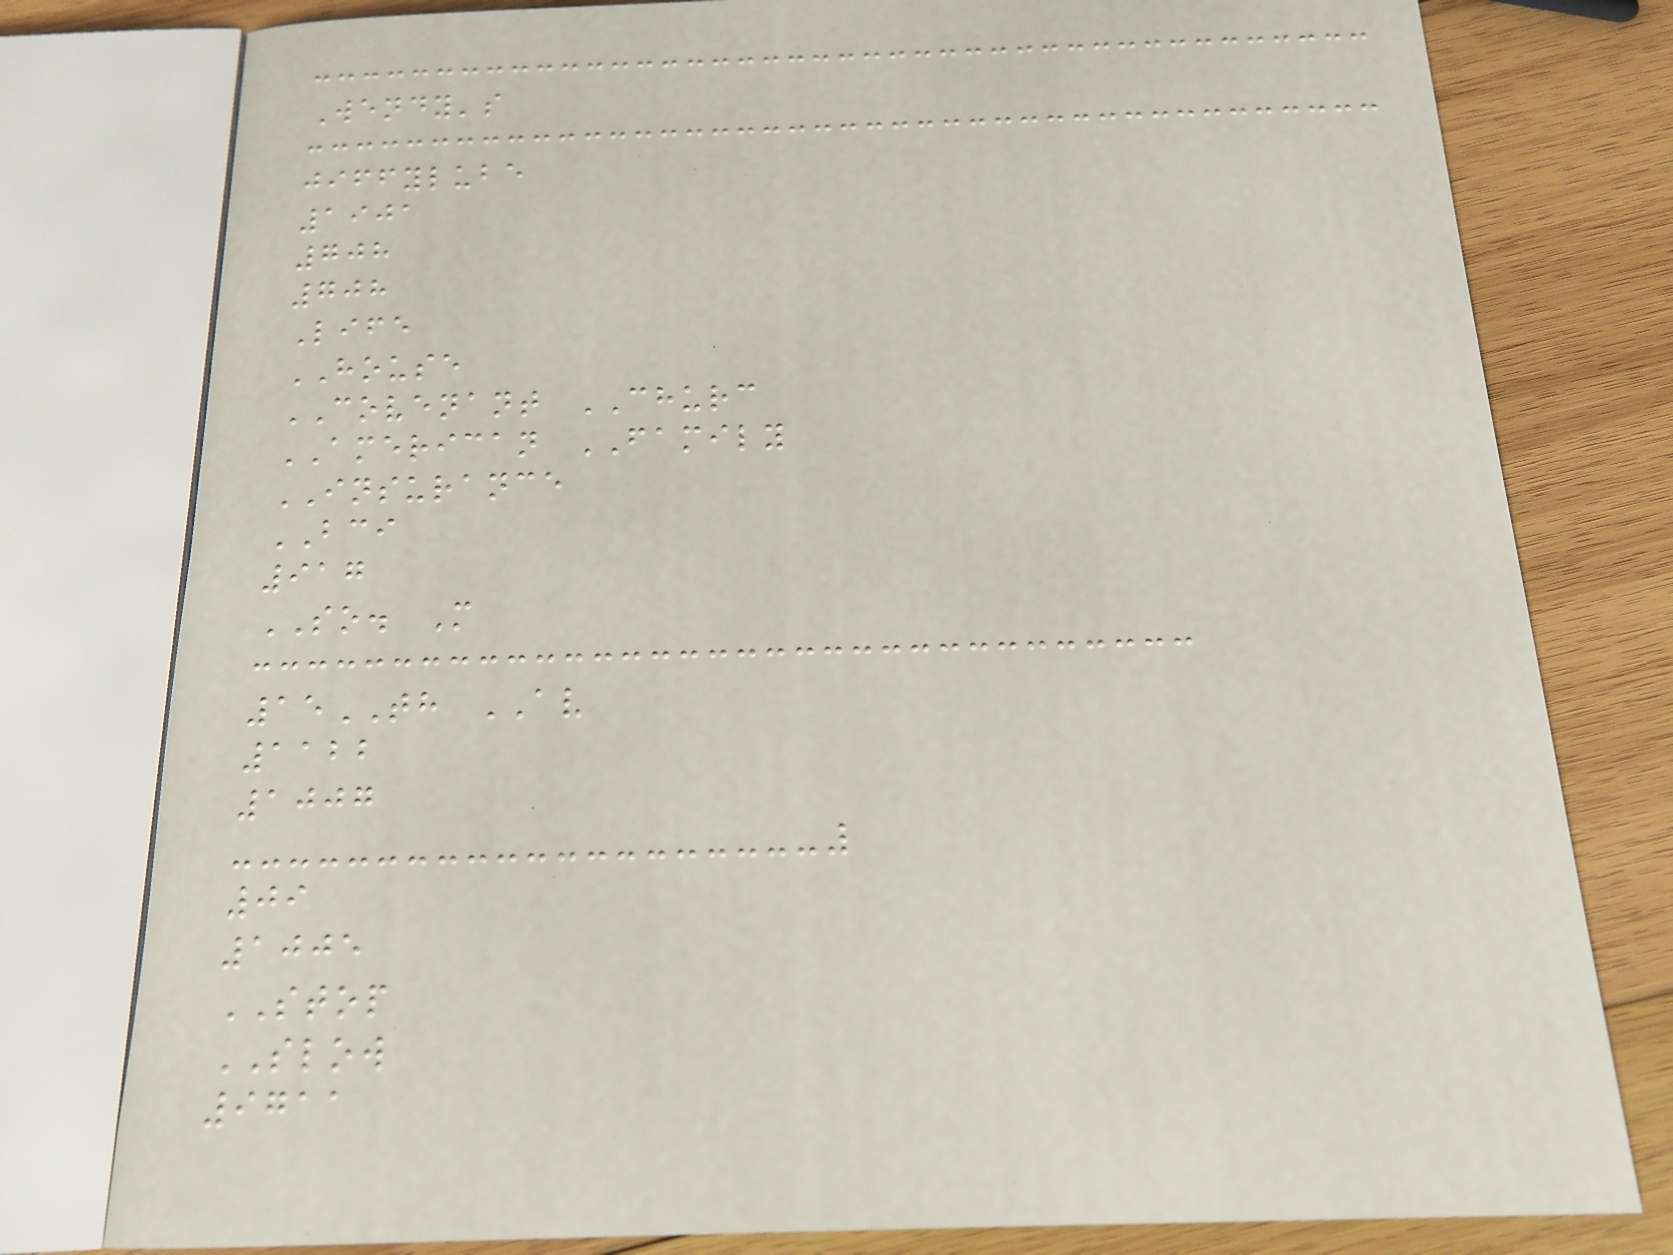Wendy's
jiffylube
1901
708
708
Life
HOUSE
COVENANT CHURC
AMERICAN FAMILY
INSURANCE
BCI
917
SO. M
15TH AV
1122
1007
09
1005
STOP
SLOW
9711
